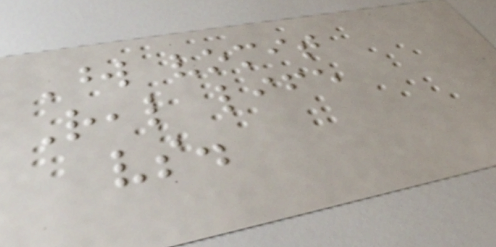Word vomit
Real life
vs.
